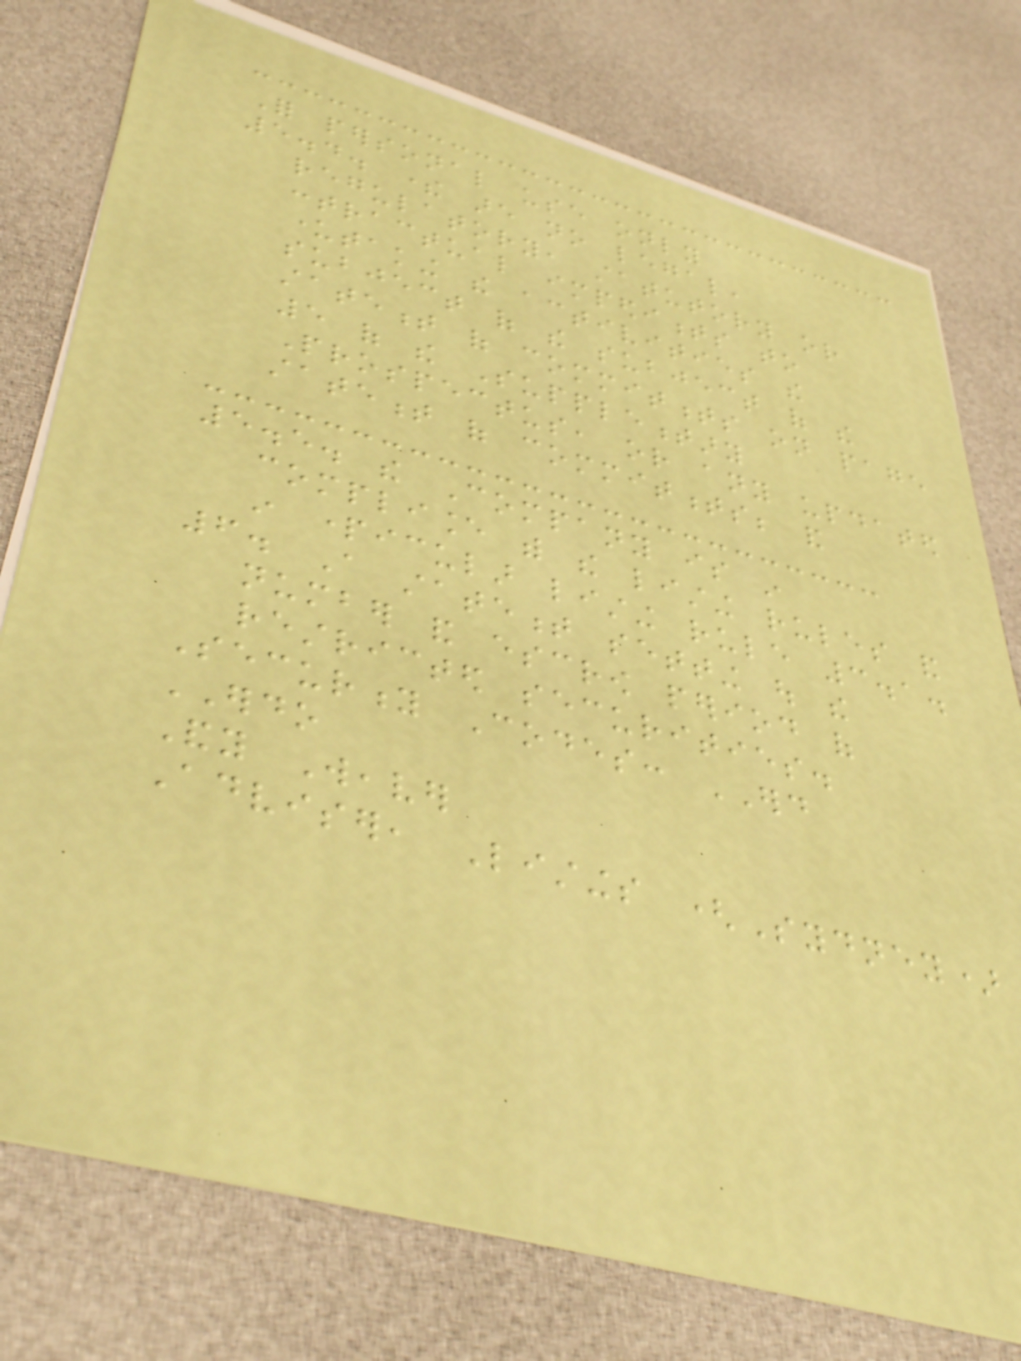For personal use only
5.4. there are no legal,
regulatory, statutory or
contractual impediments to
undertaking the activities the
subject of the subject of the
statement of commitments on page
5 of the Supplementary
Prospectus, or any updated
statement of commitments; and
5.5. the Company is in
compliance with the listing rules and
in particular listing rule 3.1.
6. A statement setting out the
number and escrow period of
restricted securities.
Security Codes: ERD
ERDO
Andy Weaver
Adviser, Listings (Sydney)
